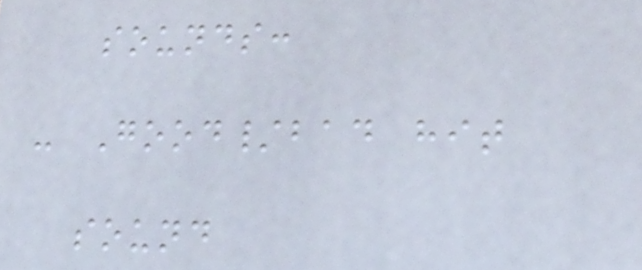sounds:
- Good/bad hit
sound
